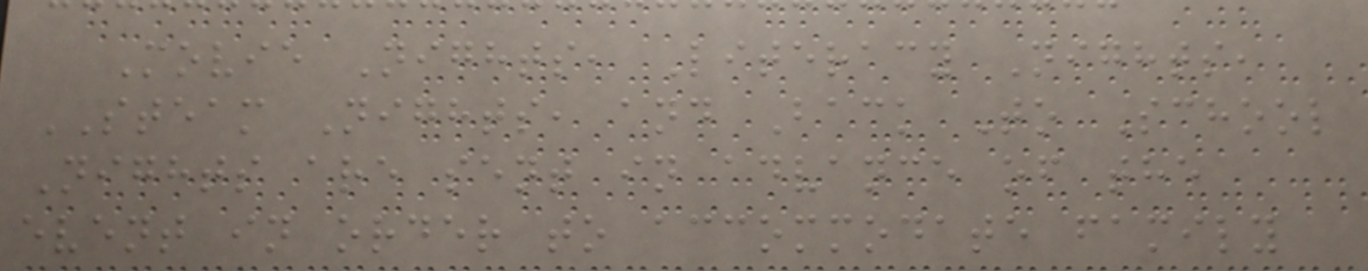Movie Nights, Literacy Nights,
STEAM Nights, and Back To School
Nights are sent in advance of the
event in order to accommodate family
